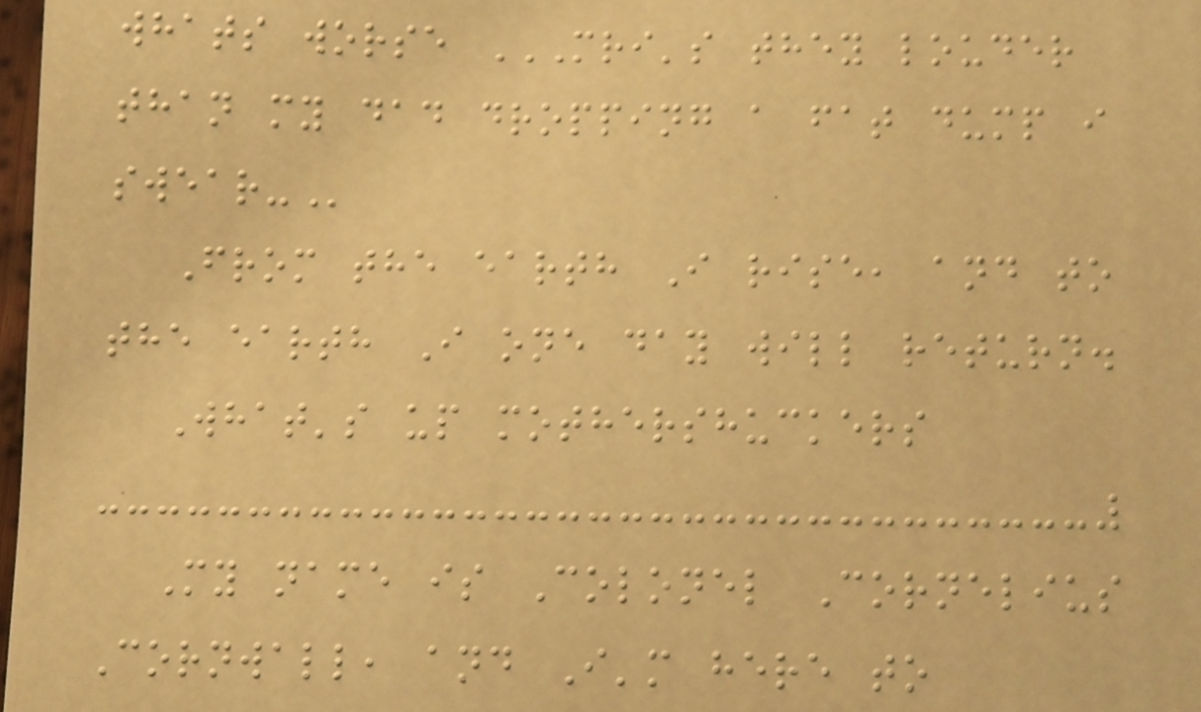whats worse MRI'S THEY LOUDER
THAN MY DAD DROPPING A FAT DUMP I
SWEAR-
From the earth I rise, and to
the earth I one day will return.
What's up mothershuckers
My name is Colonel Cornelius
Cornwall, and I'm here to
